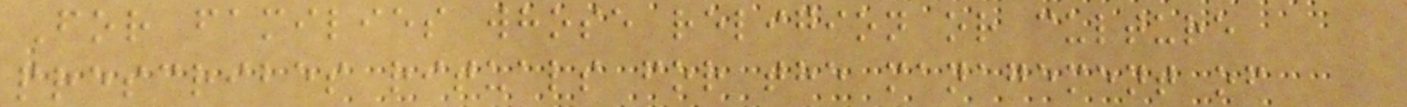For families whose religion or culture
prescribes rituals for the management of
